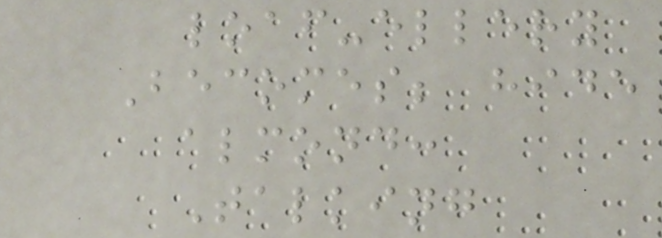loaf-ellery
Becomes; hide
almond:
Talking
